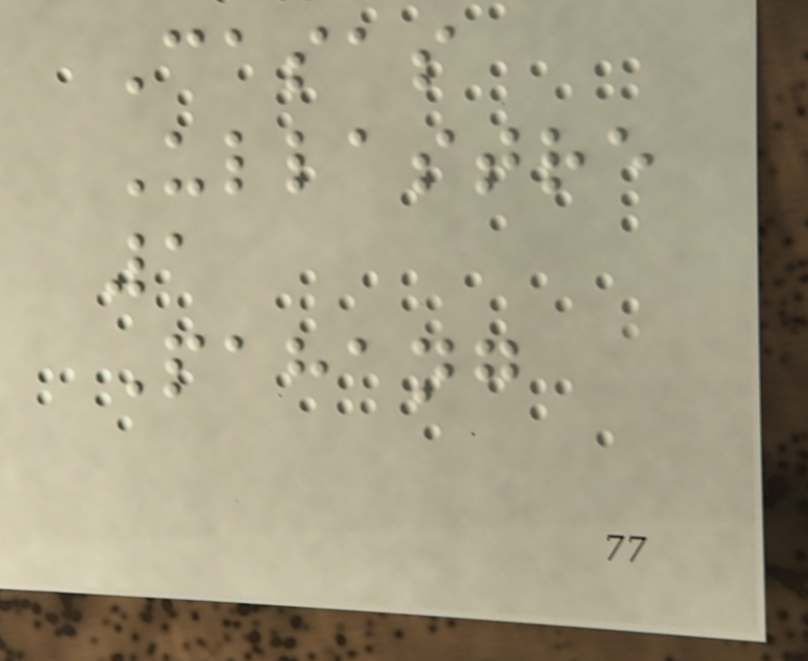Casas
Ullastre
1
Pahang
